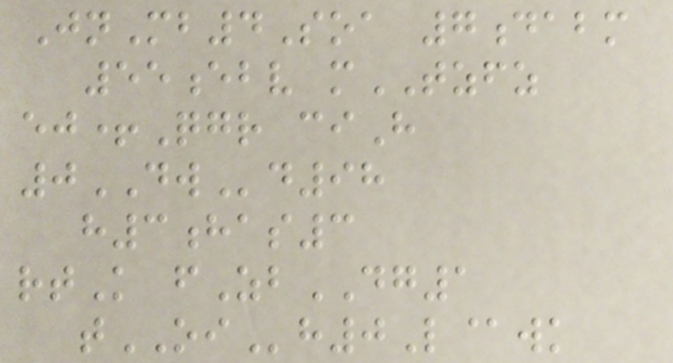JnMb4Soa 7dabm
55ebv mTZFZ
ej+Qgr ciH
0DWd98
h3has3
rtK fZbDG1
tOIh0L@wk
